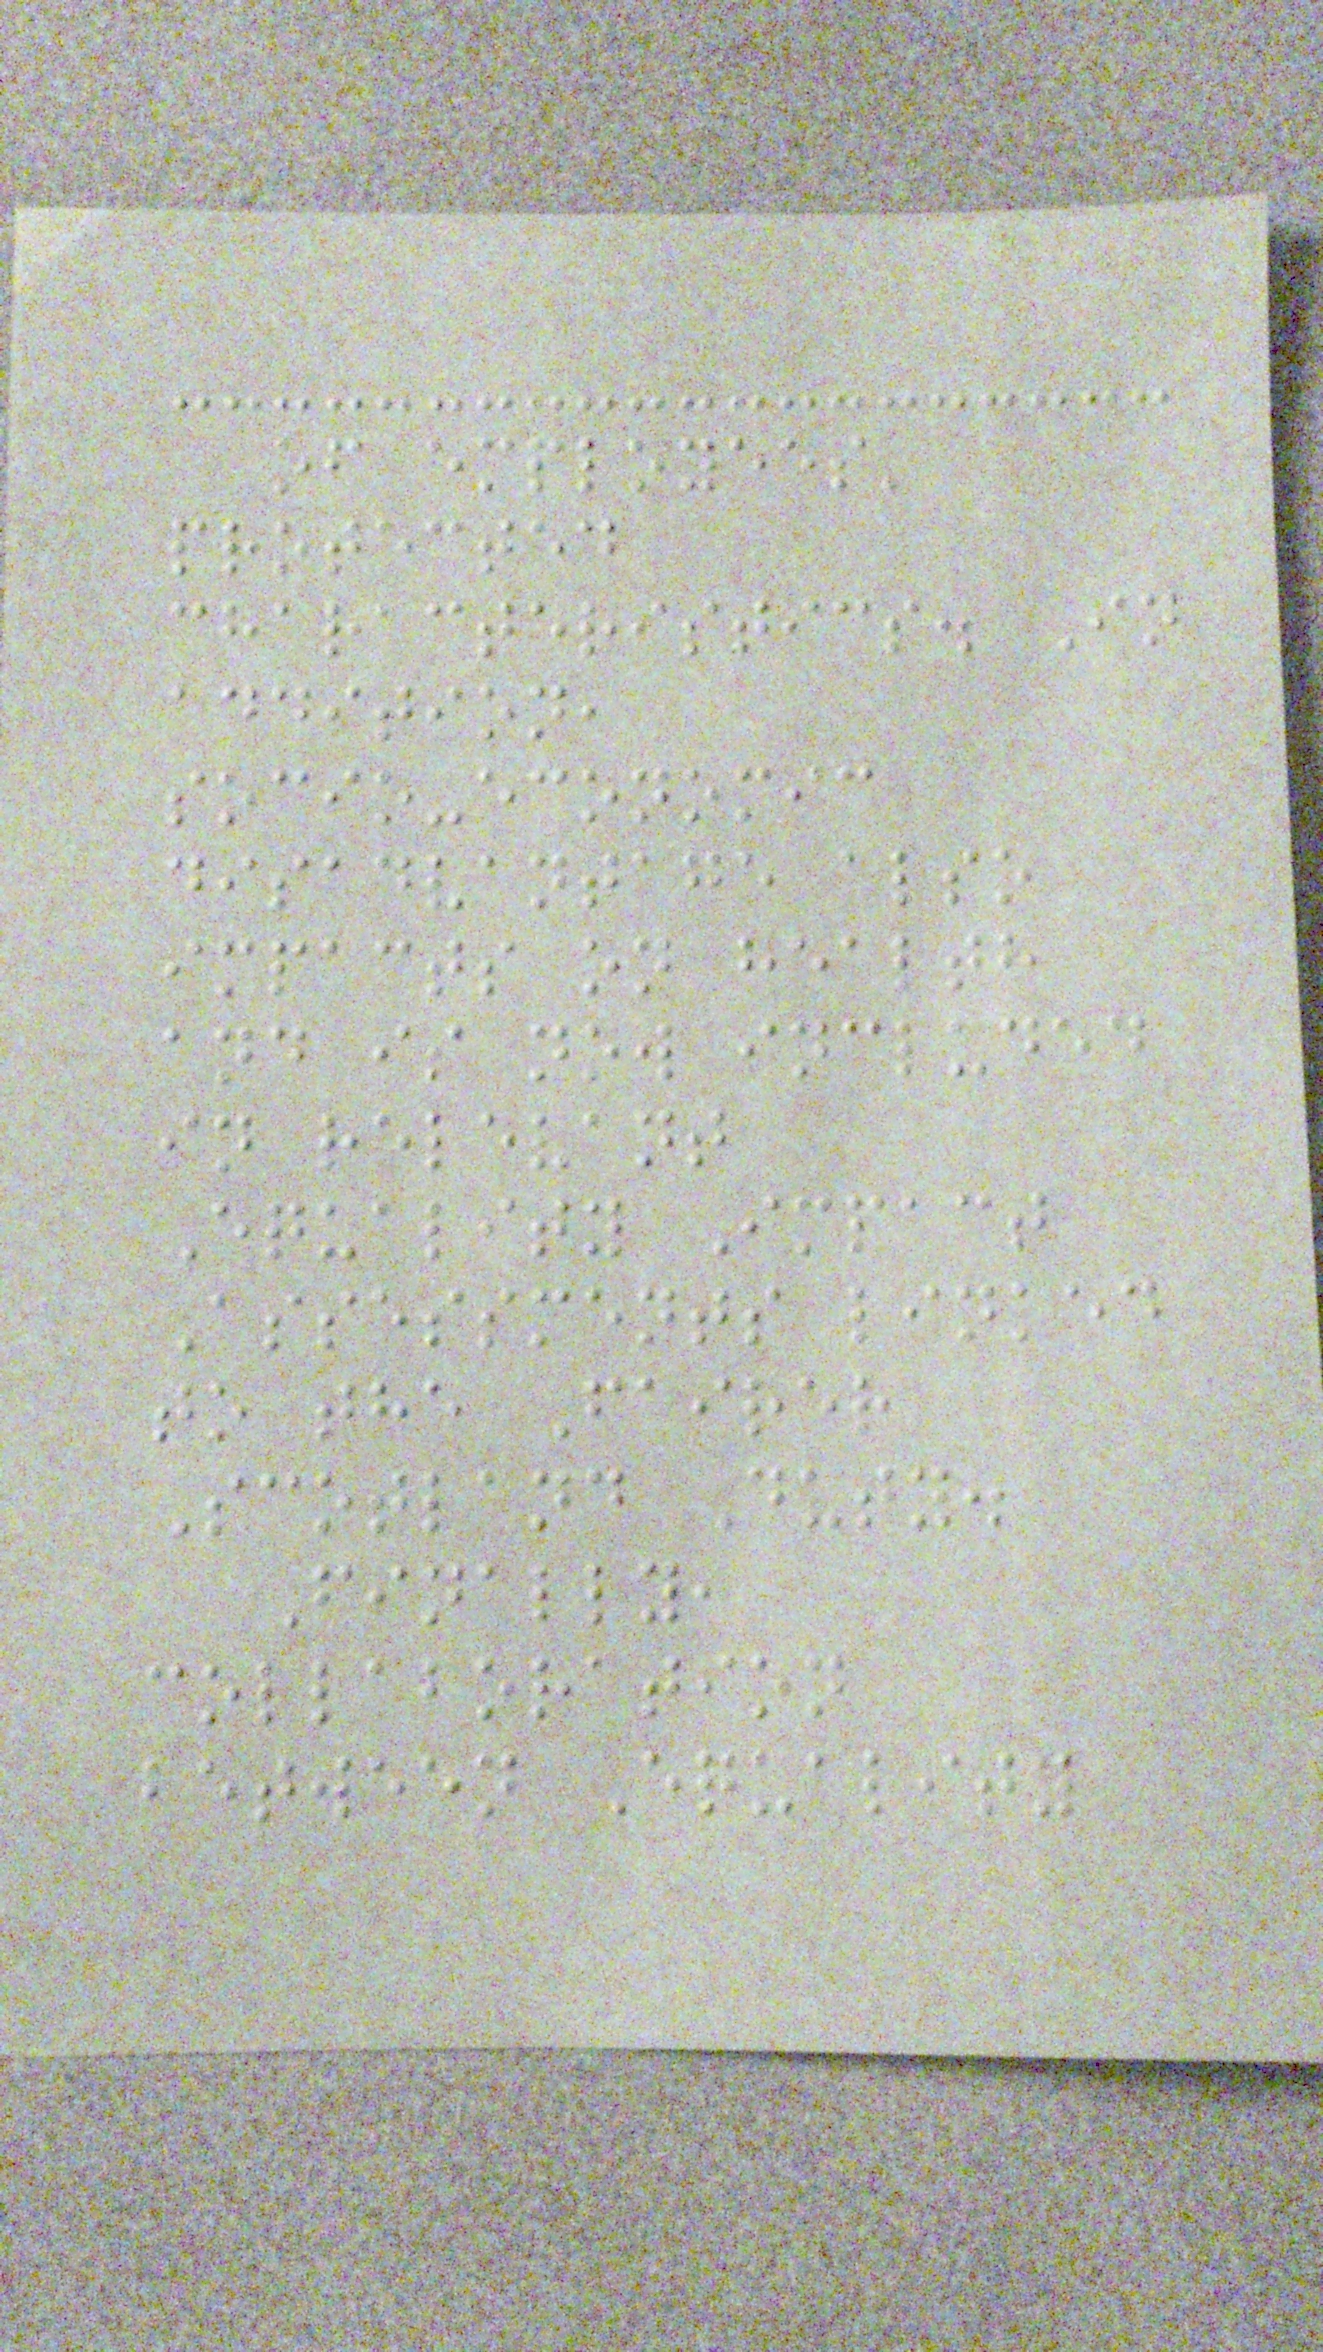of employees'
protected
characteristics. In
addition,
socio-economic
disadvantage also
impacts on health
and is now included
in relevant
Equality Impact
Assessments linked
to the Fairer
Scotland Duty.
Finally,
collaboration
between Equality
